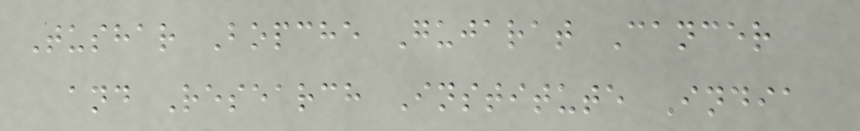Tushar Bopche Gujarat Cancer
and Research Institute India
